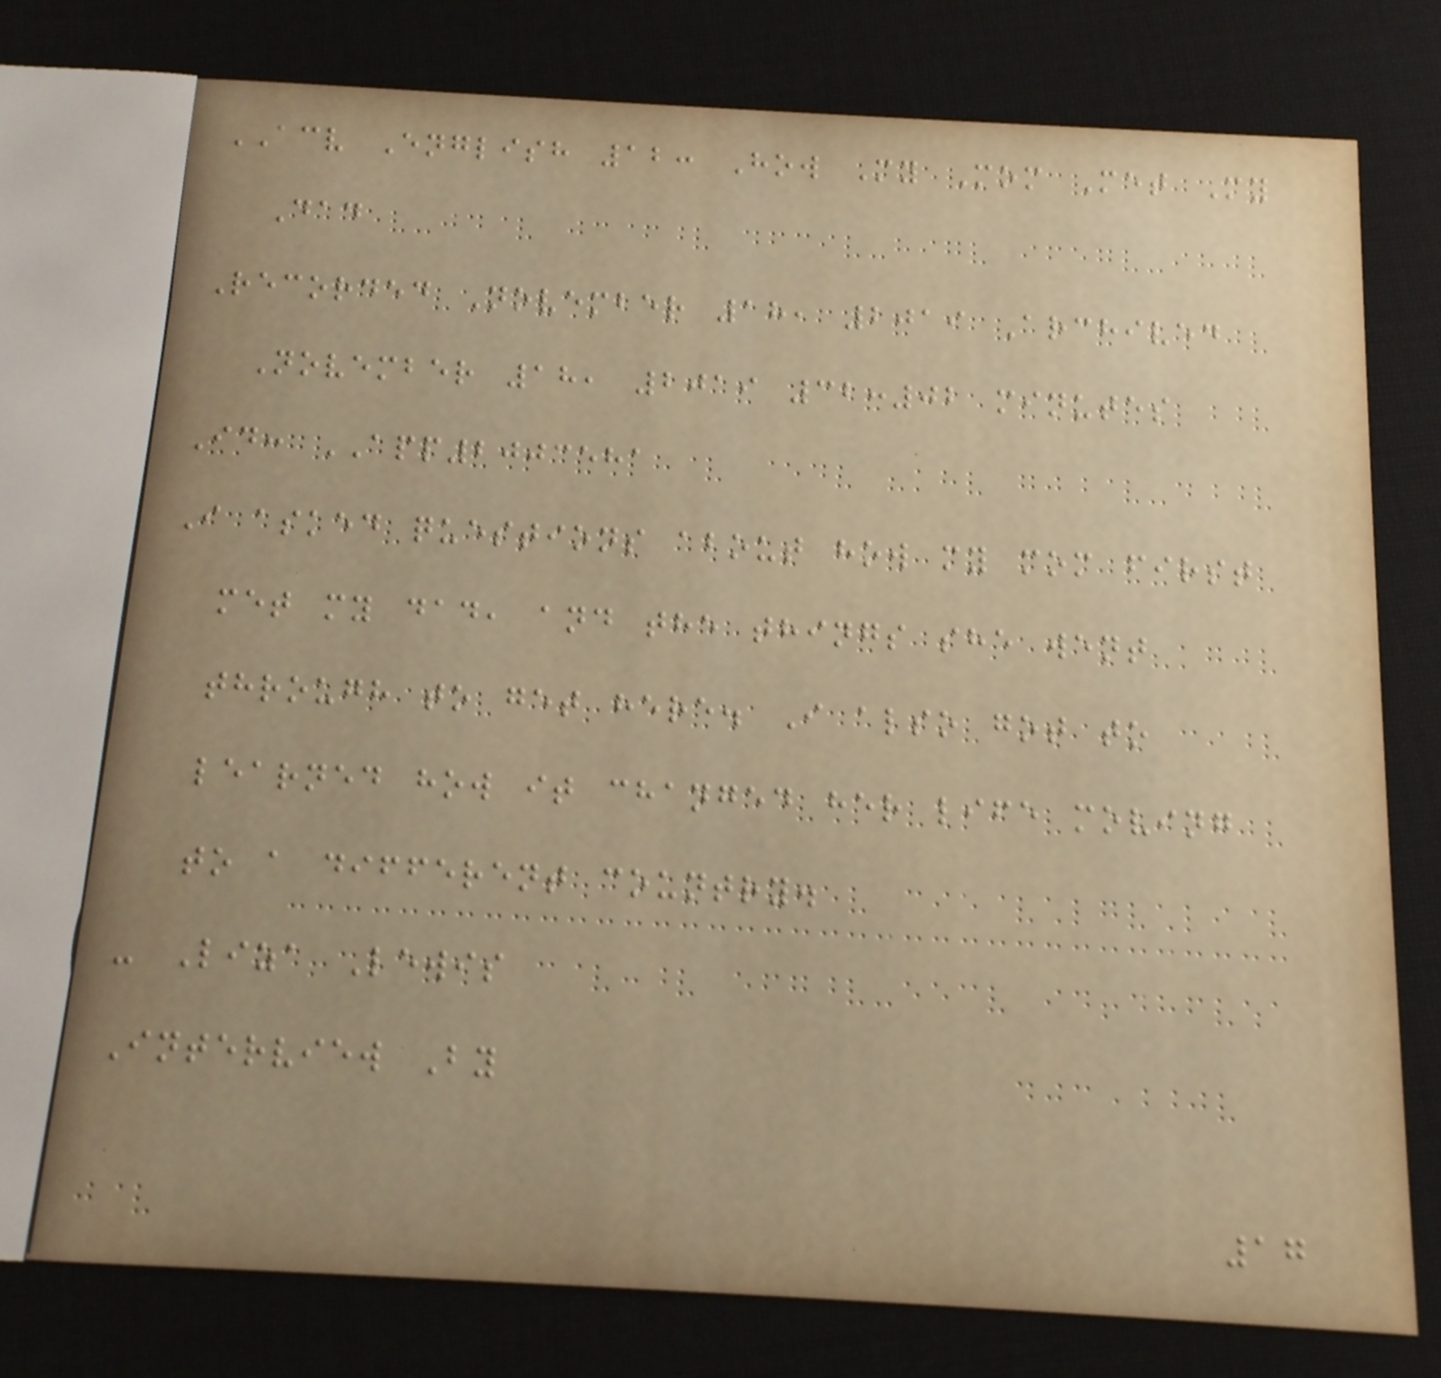ACV English 12: How My Mom Met My
Dad
Recorded November 18, 2019 Archived
November 18, 2019 32:02 minutes
Id: APP2003581
I asked questions about how my mom first
met my dad, and the things she went
through to get here. I also got to
learned how it changed her life moving
to a different country.
- Liza Lewis
Interview By
17
